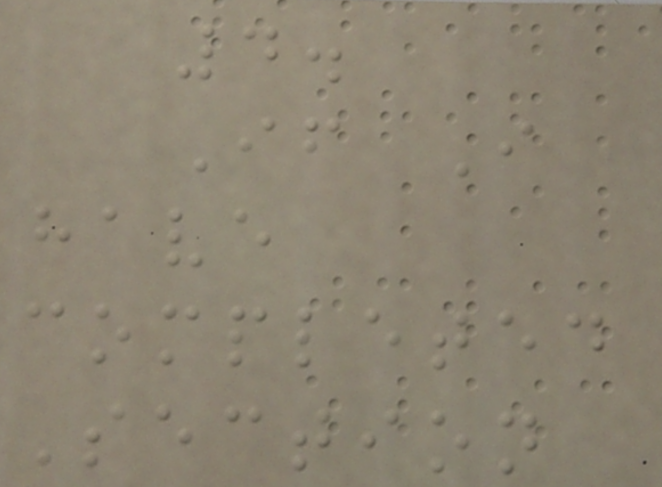4.
If I
have
completed
Section
